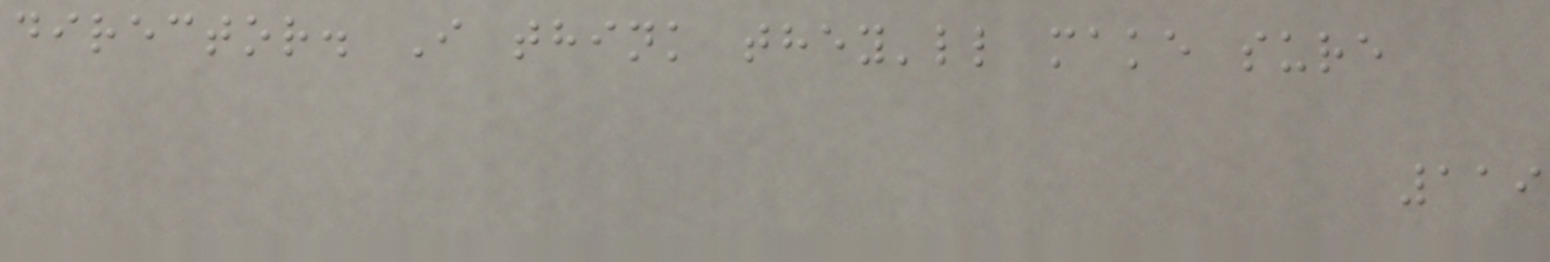director. I think they'll make sure
119
